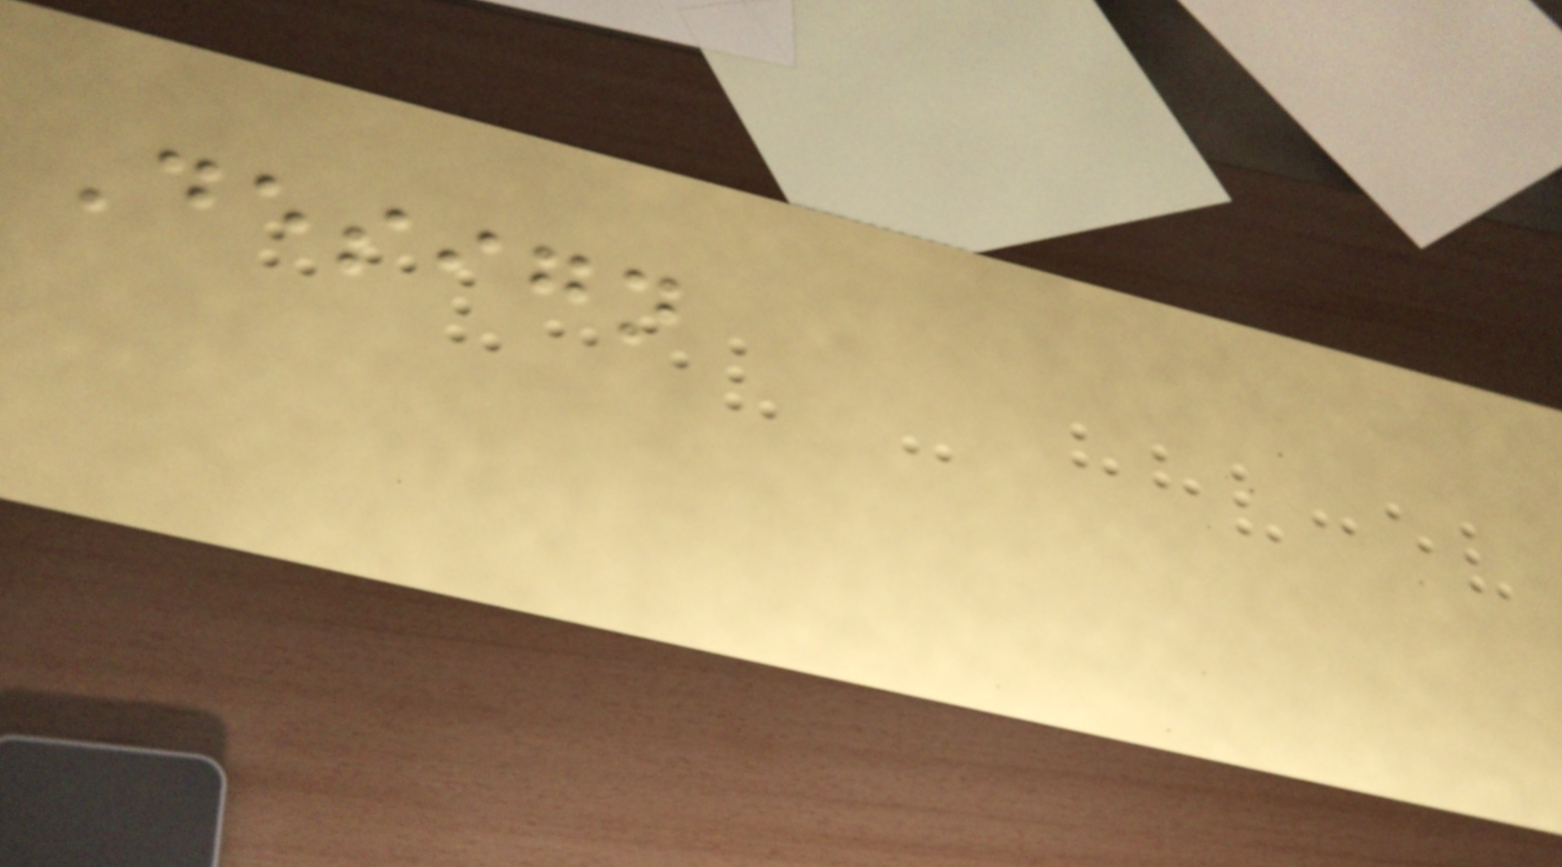Design
